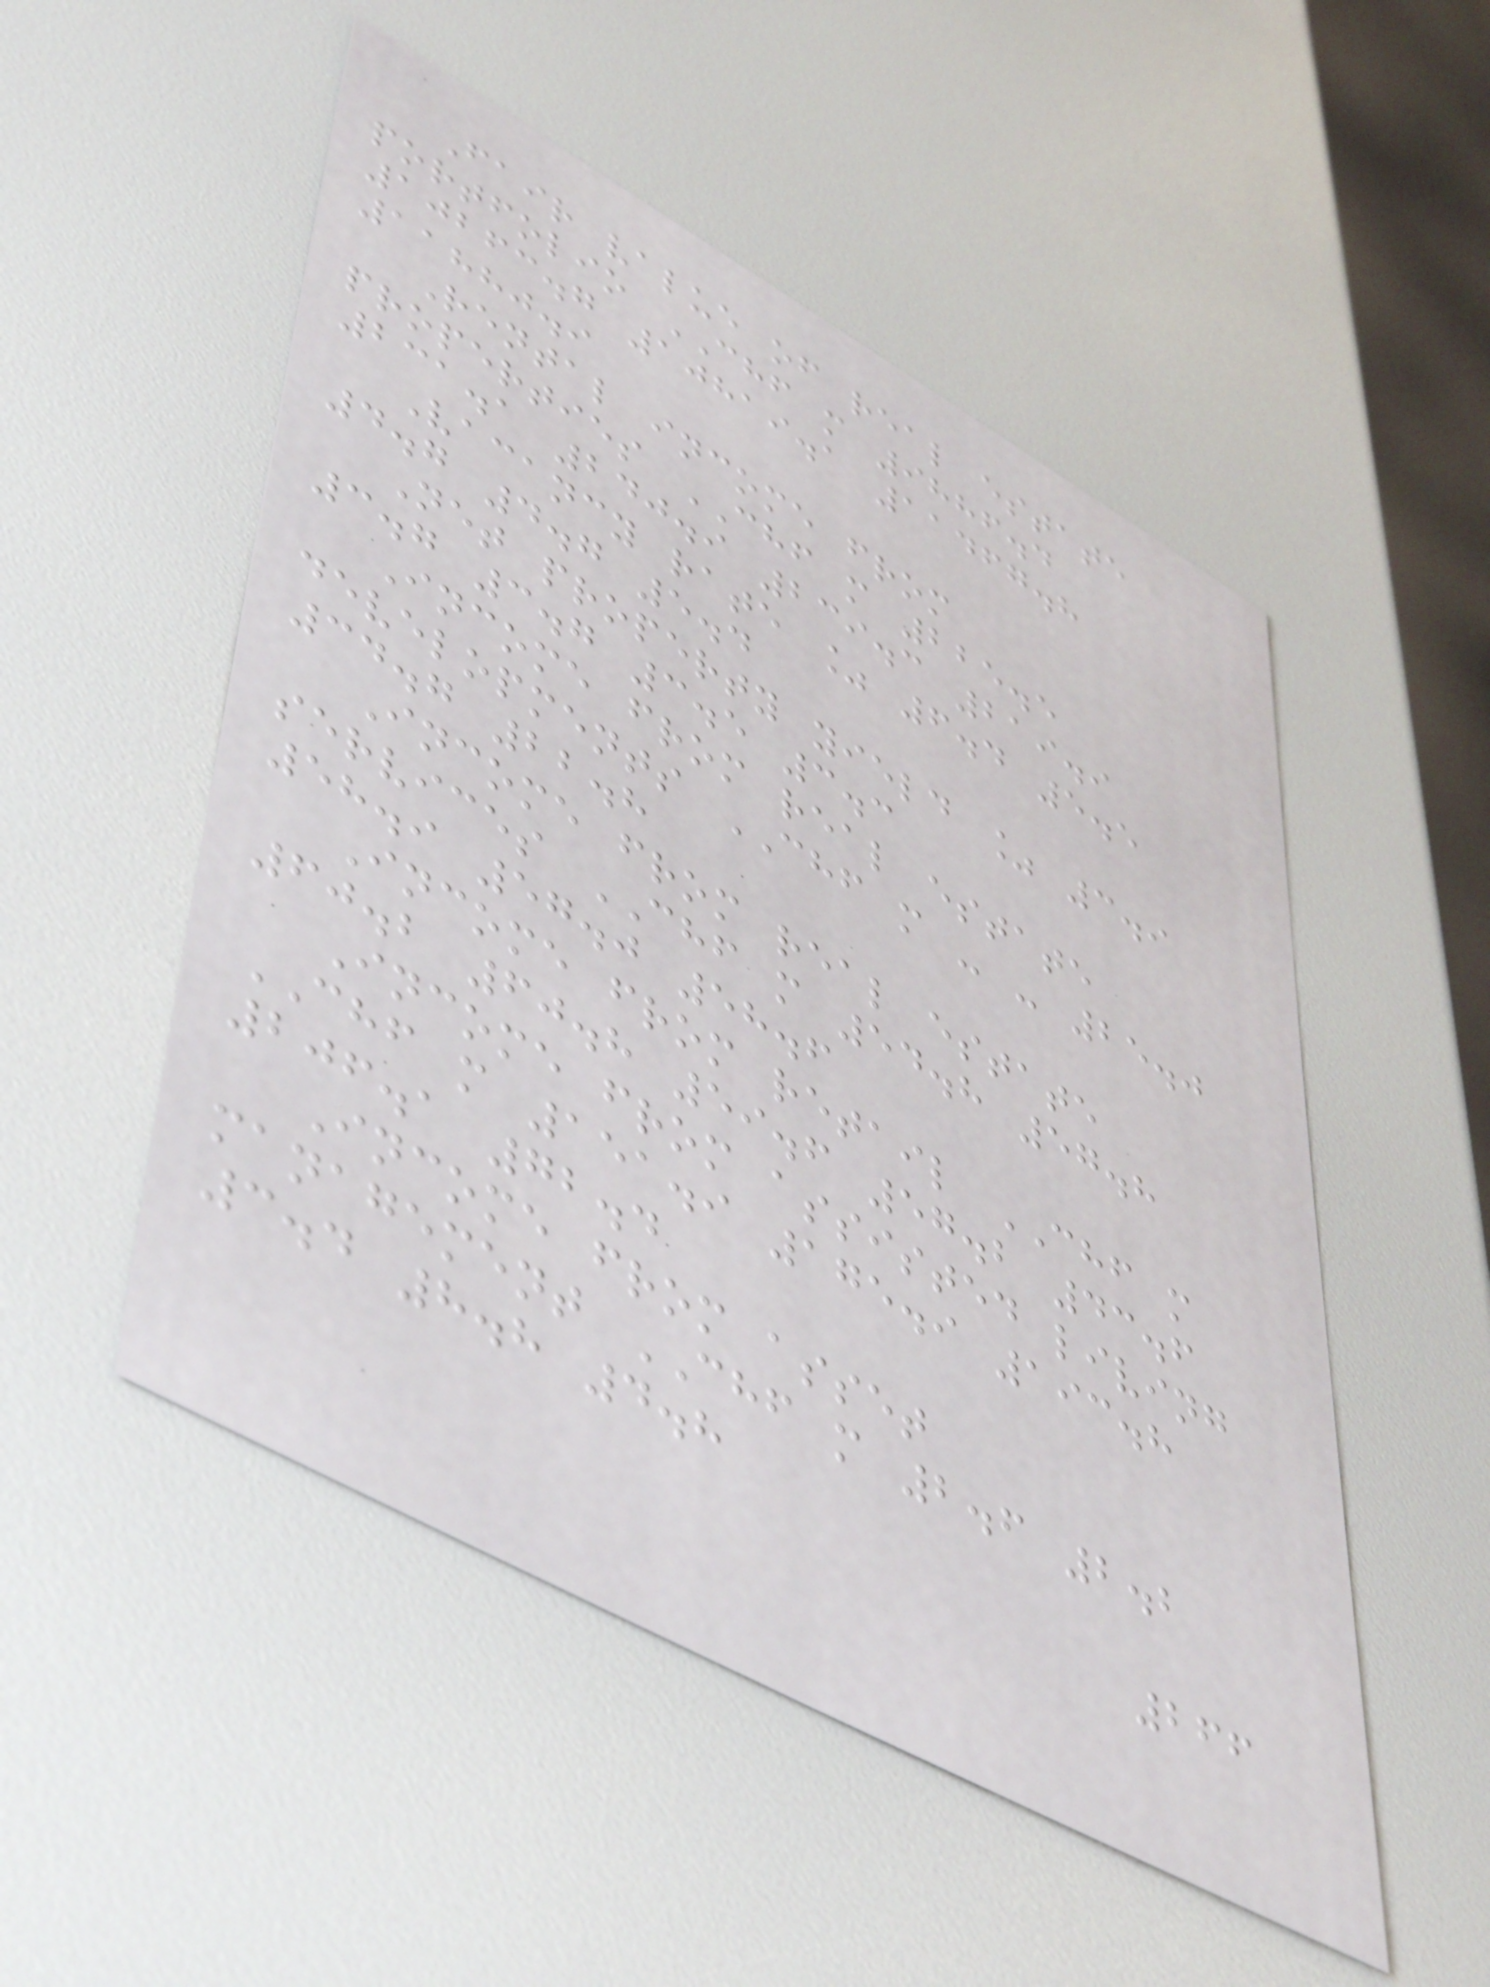Fair value of real estate
portfolio CHF m 9886.4
10263.7 10819.1 11467.8
11880.9
Rental income from
properties CHF m 225.5
231.1 240.9 239.3 219.9
Vacancy rate % 6.4 5.5
4.7 4.7 5.4
Net property yield % 3.9
3.7 3.7 3.5 3.3
Income from real estate
developments CHF m - - 25.0
34.7 22.8
Income from real estate
services CHF m 54.8 57.8
58.9 57.0 58.6
Income from retail CHF m
60.2 60.8 59.6 57.2 43.6
Income from assisted living
CHF m 151.9 175.9 193.8
206.1 72.4
Income from asset
management CHF m 2.6 2.2
3.4 8.8 4.8
266
